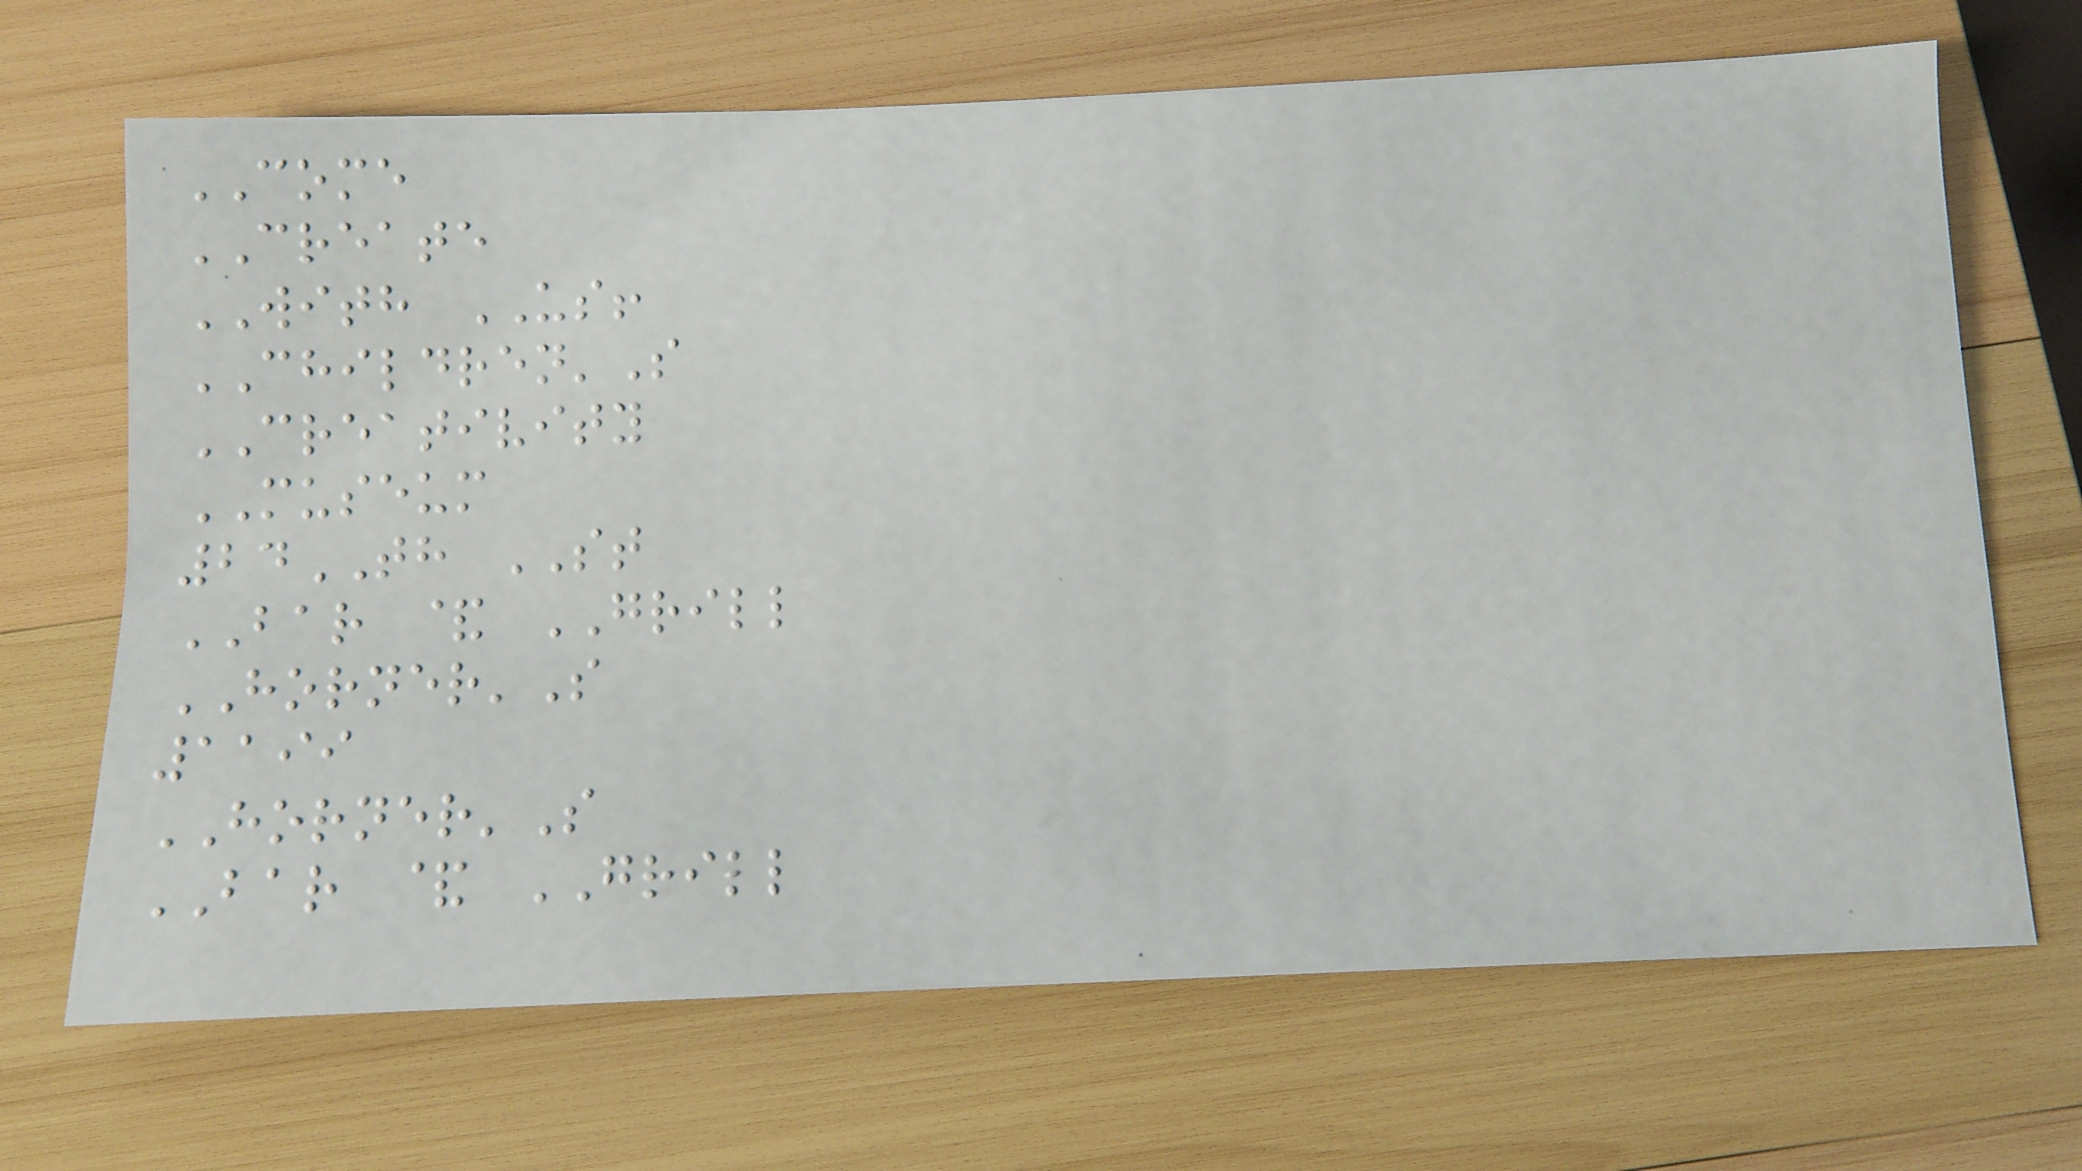COME
CREATE
WITH US!
CHILDREN'S
CREATIVITY
MUSEUM
24TH ST
BAR & GRILL
HORNER'S
1199
HORNER'S
BAR & GRILL
